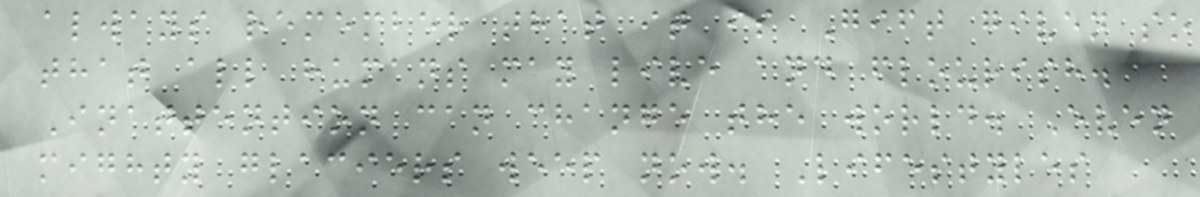always remember that it is Gift given so
that all humans may live and flourish.
Inattention can change the world. Even
mighty glaciers weep now. Lifestyles
